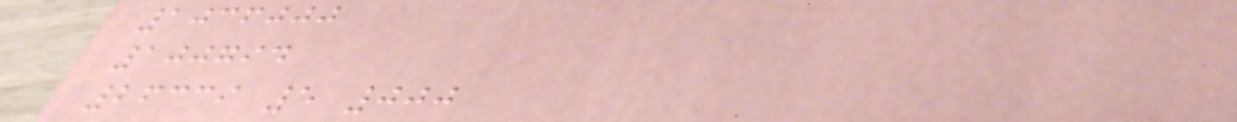1036000
100794
26339 5 000
